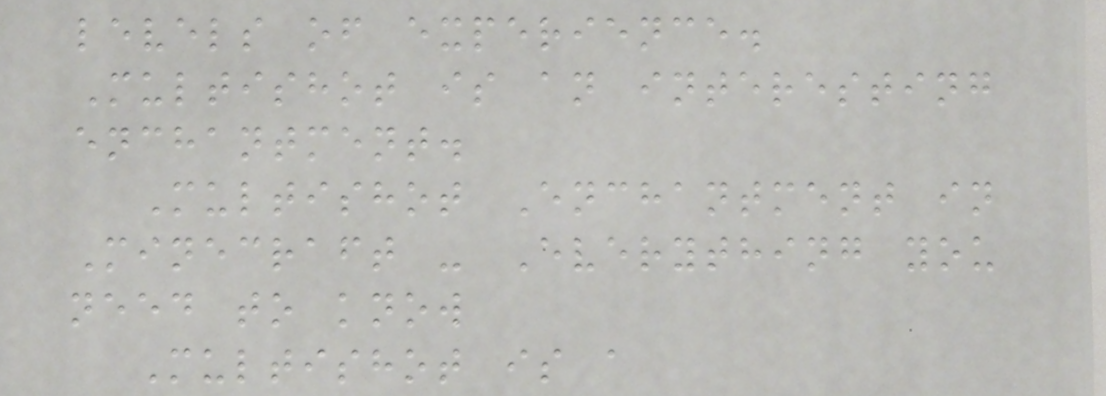levels of experience.
Multishot is an interesting
enchantment.
Multishot Enchantment in
Minecraft - Everything you
need to know
Multishot is a
